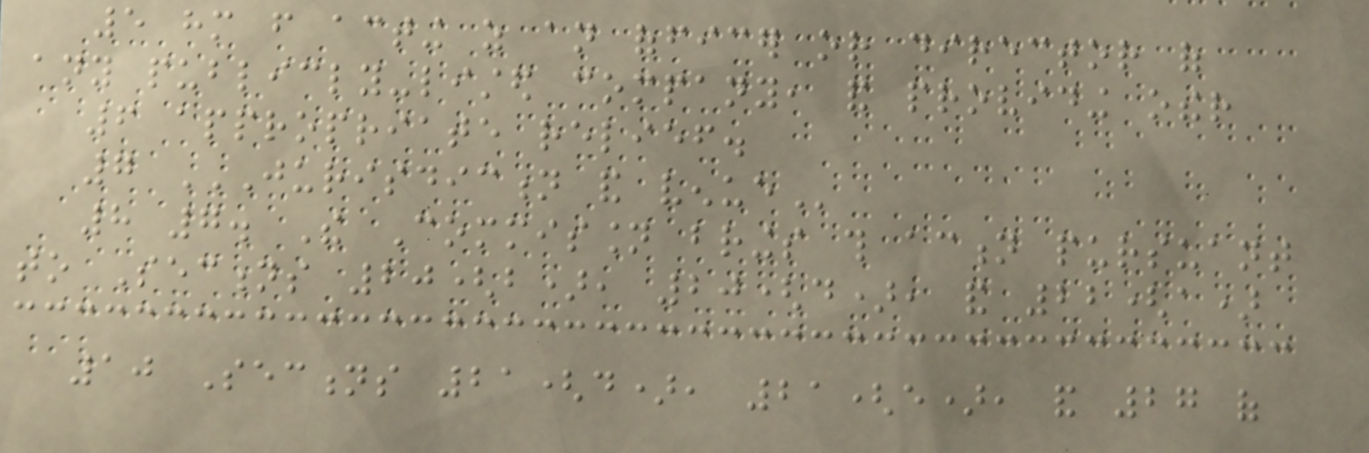5 him from acting as an officer or director of
any publicly-listed company, and providing other
6 appropriate relief.
7 JURISDICTION AND VENUE
8 7. The Commission brings this action pursuant
to Sections 20(b), 20(d), and 22(a)
10 Sections 21(d), 21(e), and 27 of
